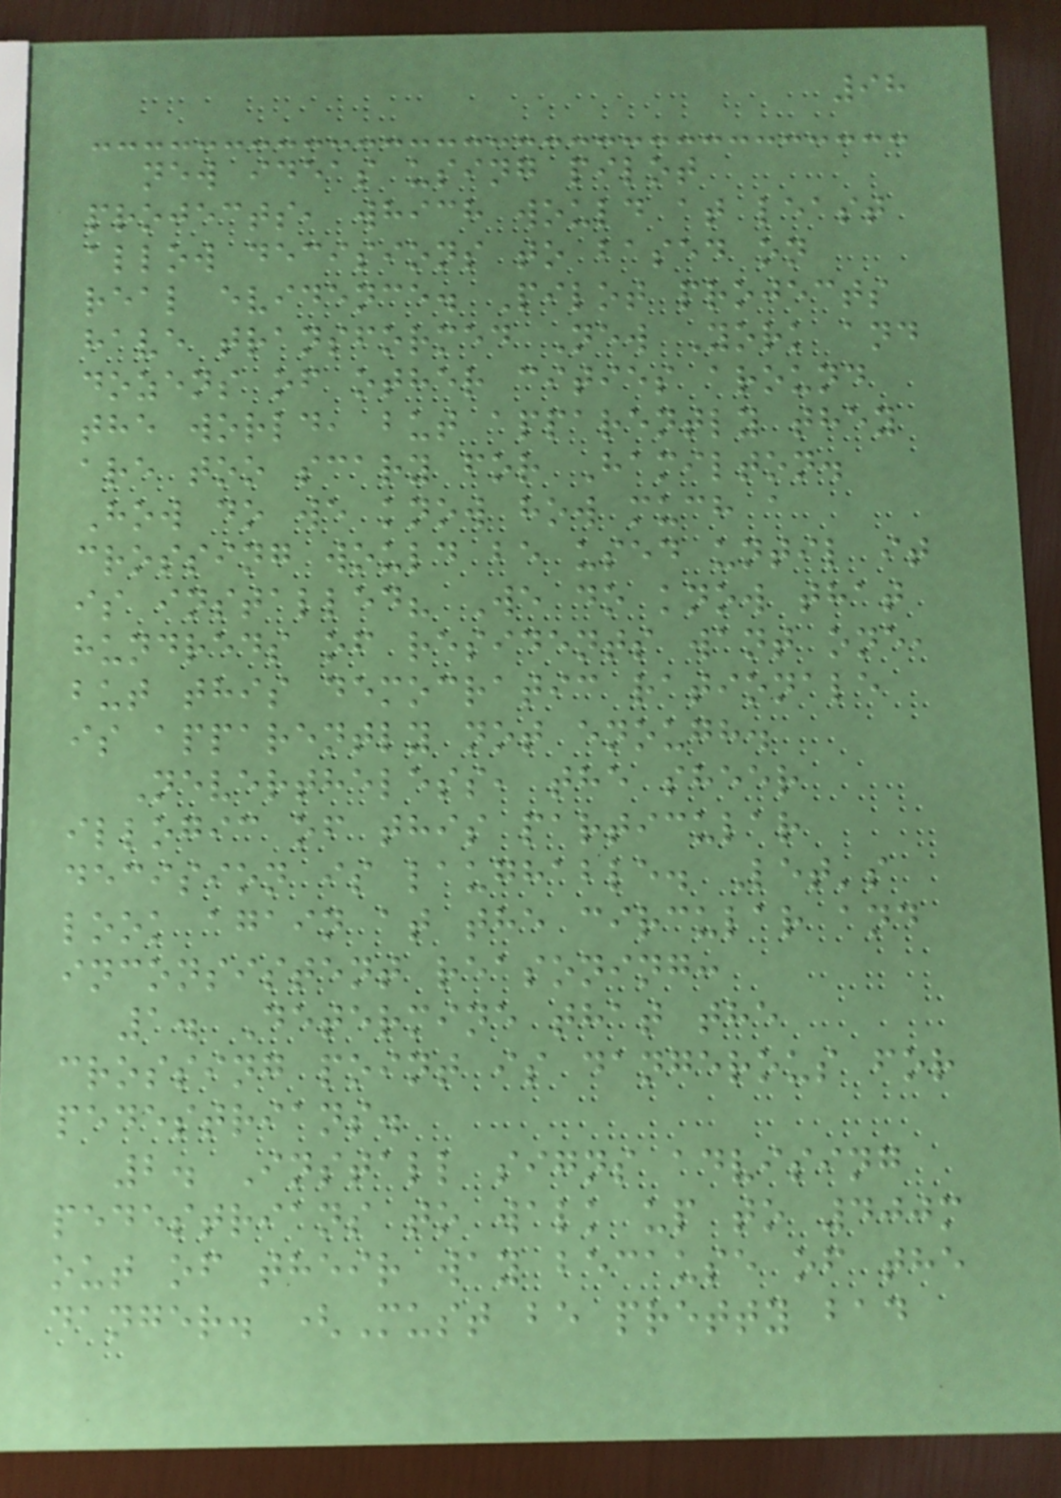98
new ideas using pilot
projects, which would at least
allow decisions to based on
real evidence. Pilot projects
have transformed New York and
dozens of other cities around
the world, but apparently they
are too scary for Hamilton.
How do we know how much a
crossing would be used until it
is installed? We do know that
hundreds of residents want one,
but this democratic rationale
is apparently not enough.
Nevertheless, the sheer
illogic of this particular
decision is laughable. Let's
look again at the circular and
inconsistent reasoning:
1. Determine that the
crossing point is dangerous for
pedestrians.
2. Install signs advising
pedestrians to walk up to 400m
out of their way because of the
danger. (Must be pretty bad
